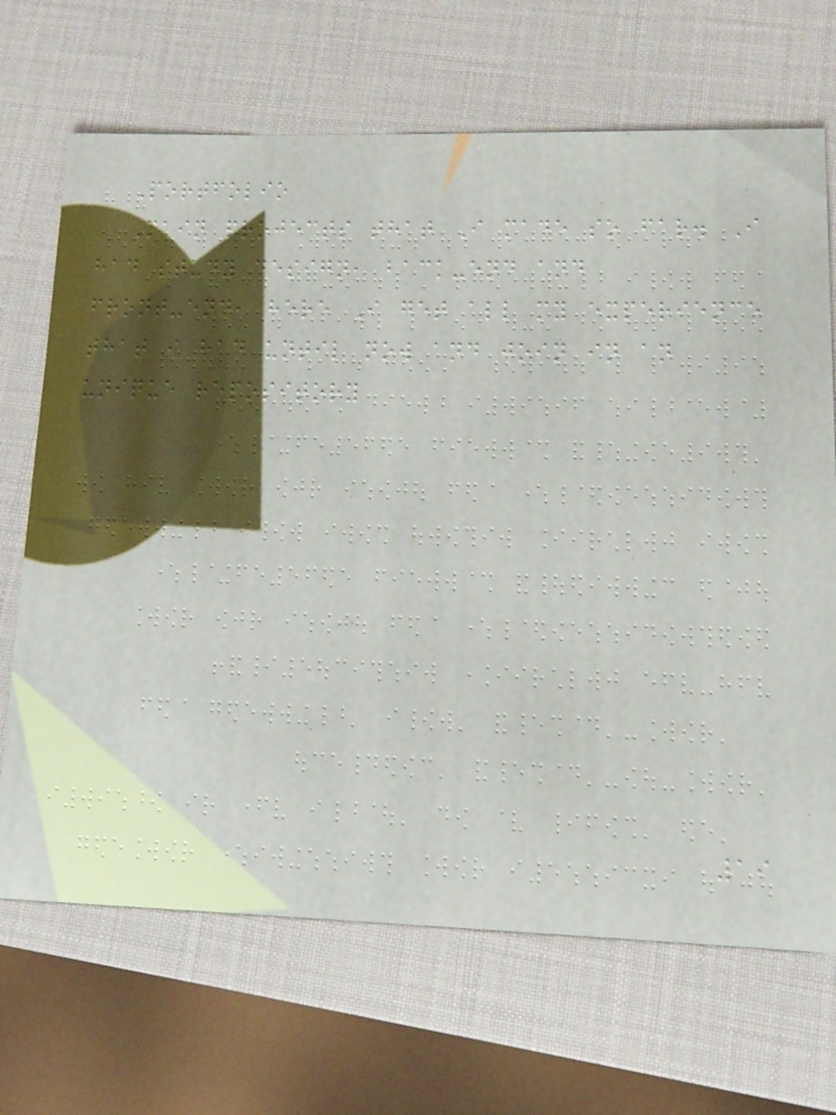Portfolio
Main projects that I made so far. I
had study design, back-end and
front-end, here I get all my experience
that i had until now and join in an
unique repository
19
